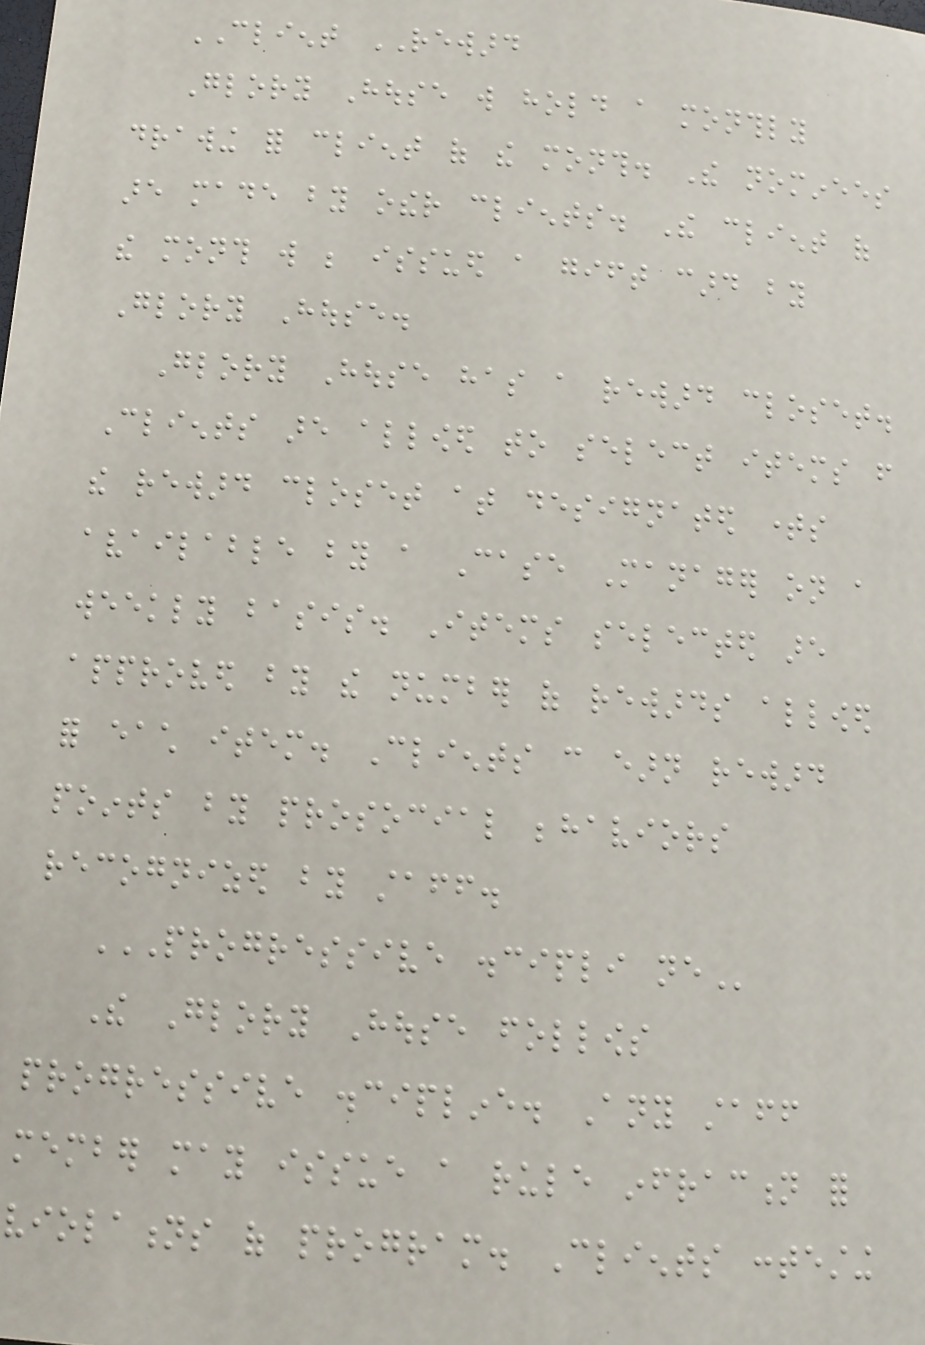CLIENT REWARD
Glory House will hold a monthly
drawing for client of the month. The nominees
are made by other clients. The client of
the month will be issued a gift card by
Glory House.
Glory House has a reward closet.
Clients are allowed to select items from
the reward closet at designated times
available by a Case Manager on a
weekly basis. Items selected are
approved by the number of rewards allowed
for each item. Clients can earn reward
points by prosocial behaviors
recognized by staff.
PROGRESSIVE DISCIPLI NE
The Glory House follows
progressive discipline. Any staff
member may issue a rule infraction for
violations of program. Clients contesting
